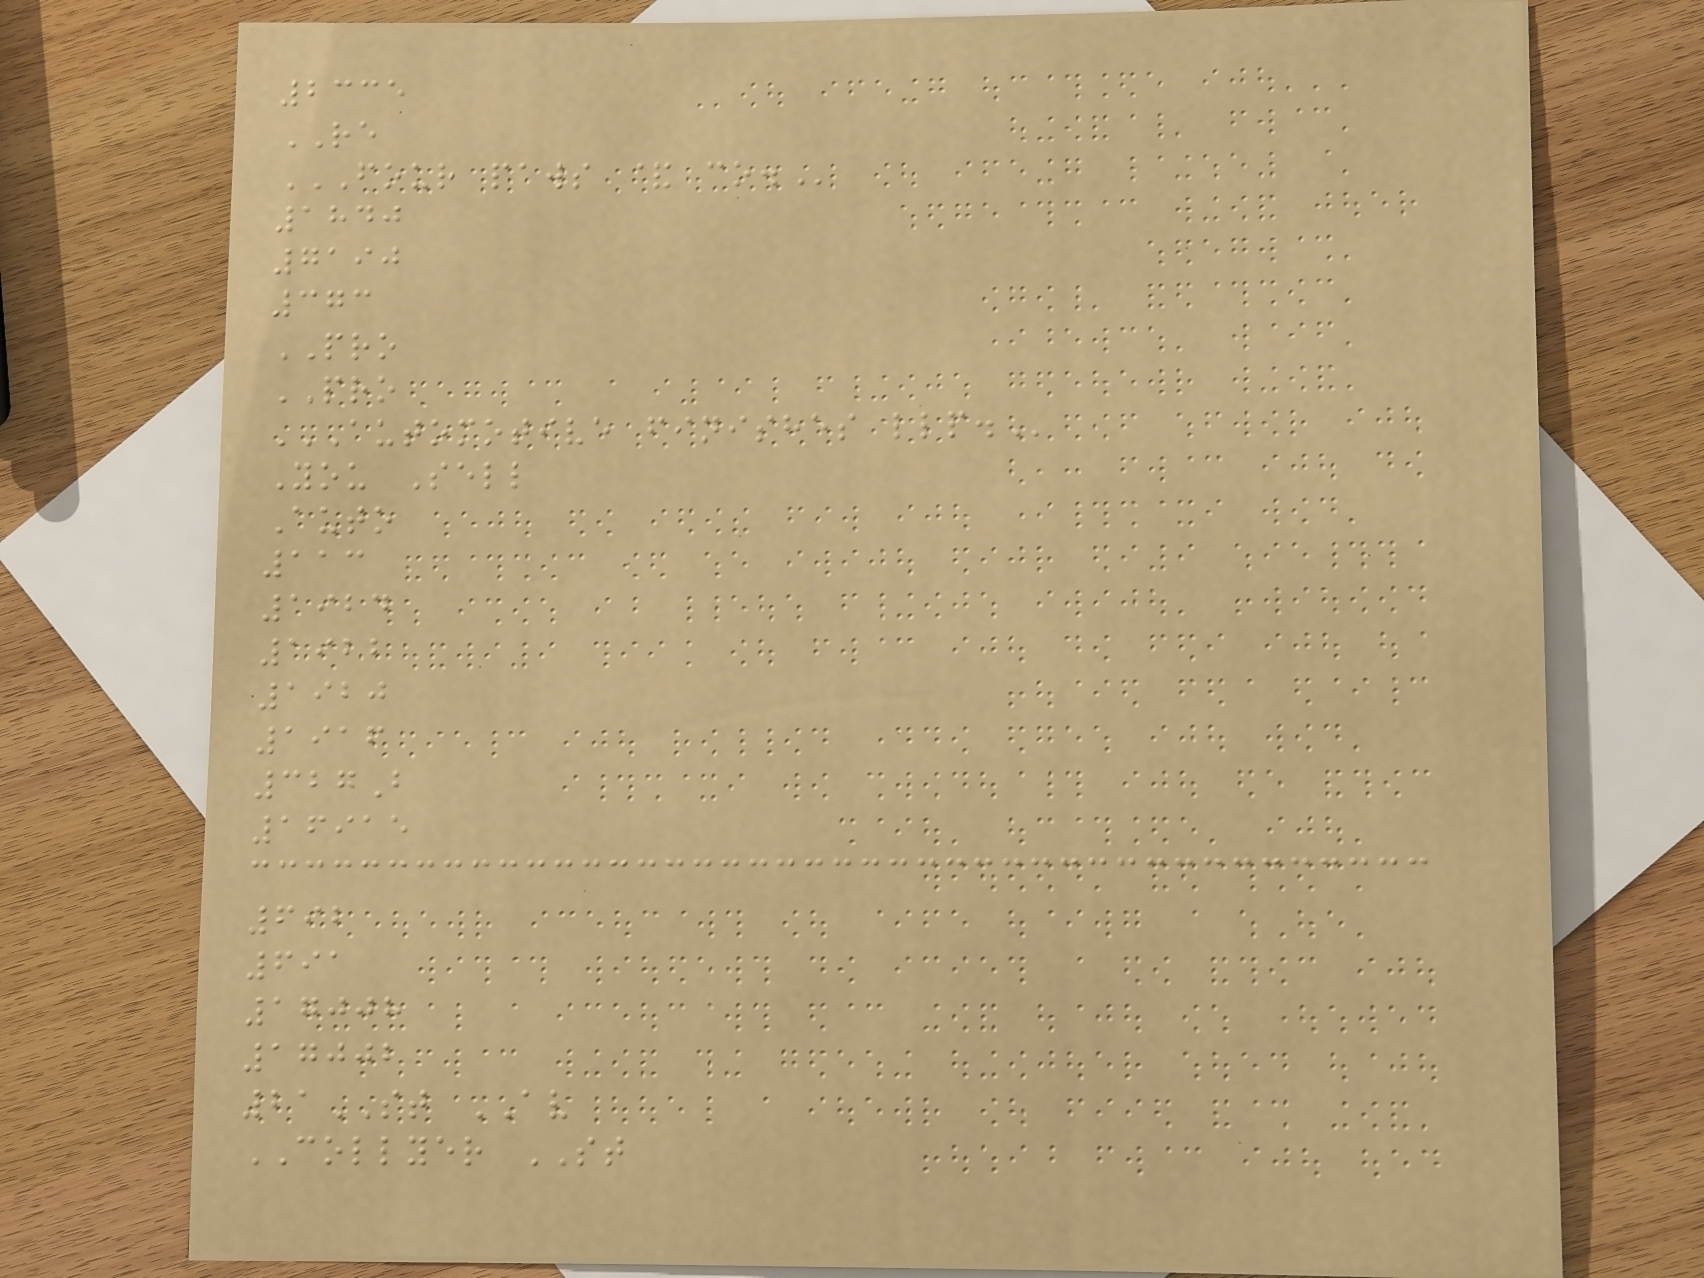2335
RE
FOUR PAWS & CO.
1840
7190
373
PRO
PRO
AUTOMOTIVE FINISHES LLP.
You Sell
Auto
113
1924
1922
1920
1916
327B
16915
692
691
17008
17002
21ST AV
COLLYER ST
